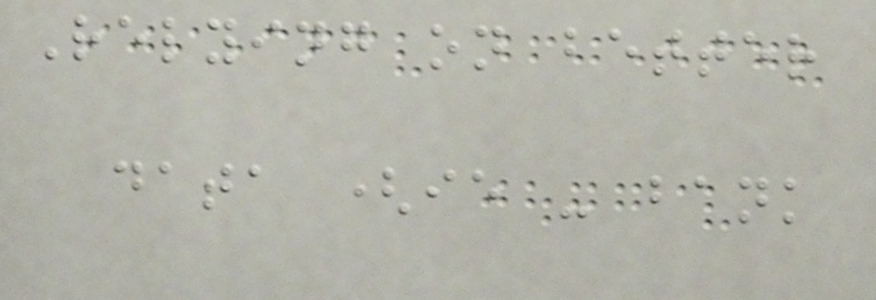Relying on better
data (ie - bank
